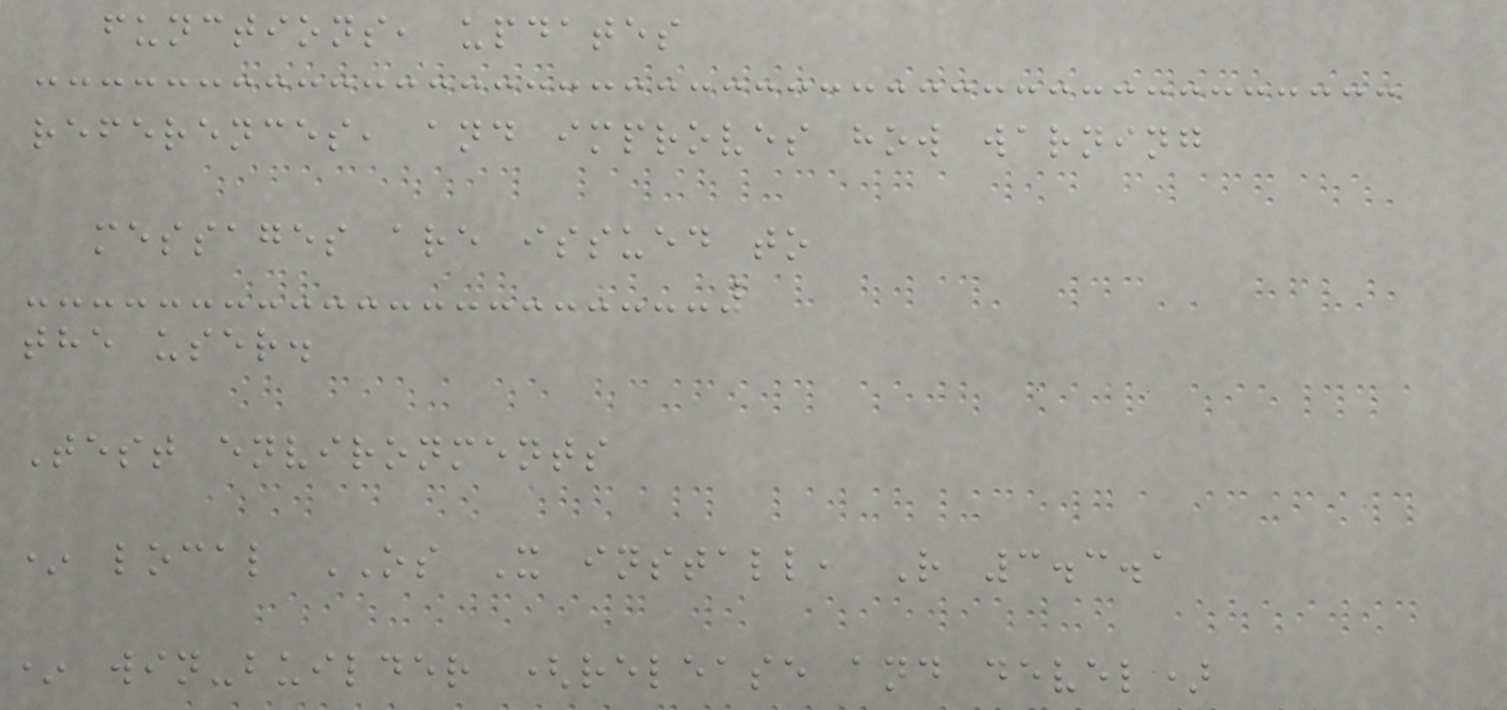functions, updates
references, and improves how warning
messages are issued to
the user.
Test environments
* local OS X install, R 3.3.1
* win-builder (release and devel)
